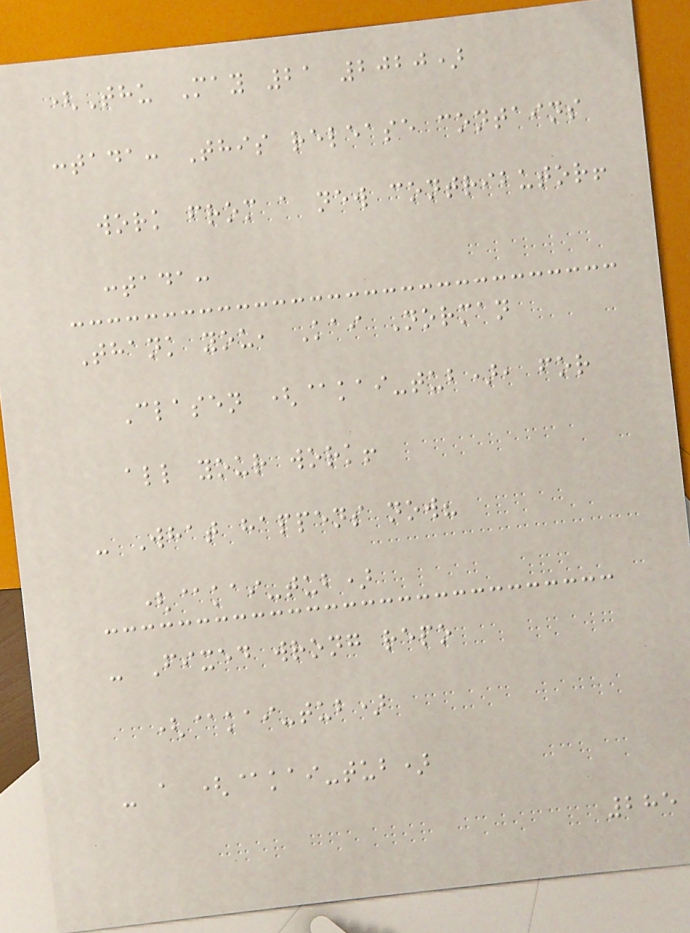(Thu May 21 2020)
:tada: This release contains
work from a new contributor!
:tada:
Thank you, Kai Norman
Clasen (@kai-tub), for
all your work!
- What happens now?
(@kai-tub)
- Fixed wrong repo
(@kai-tub)
- a (@kai-tub)
285
